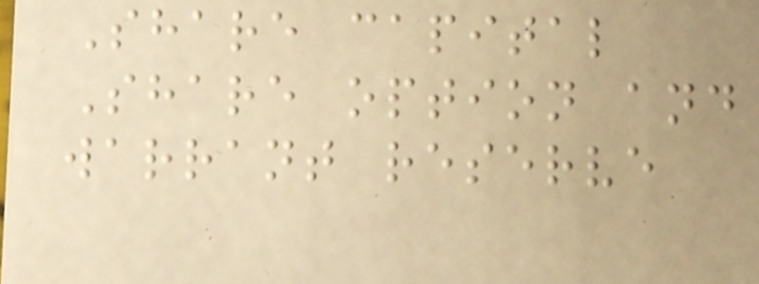Share capital
Share option and
warrant reserve
